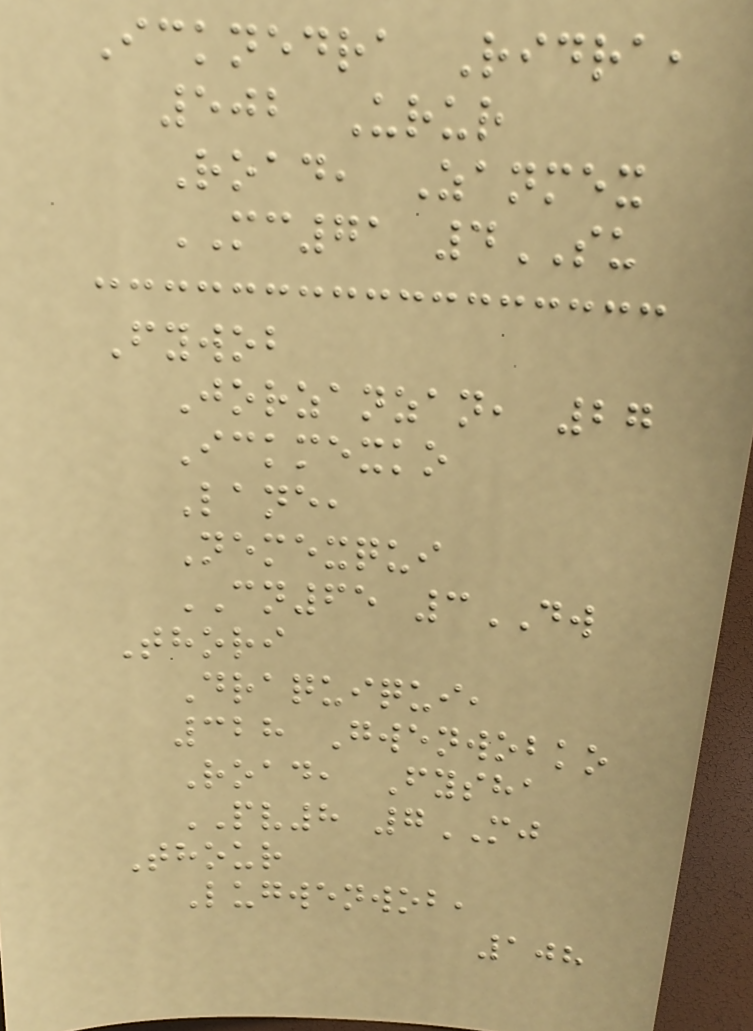Icknedra Ridra,
502 Urur
Road, Zanmex
MC71 4SU
Fywob
Jorzanzan, 27
Ickmexko
Lane,
Nemexqui
CN65 3DW
Thori
Draquiqui,
328 Gwenwobko
Road, Fysha
PV8 7MJ
Thour
Lugwenwob,
108
